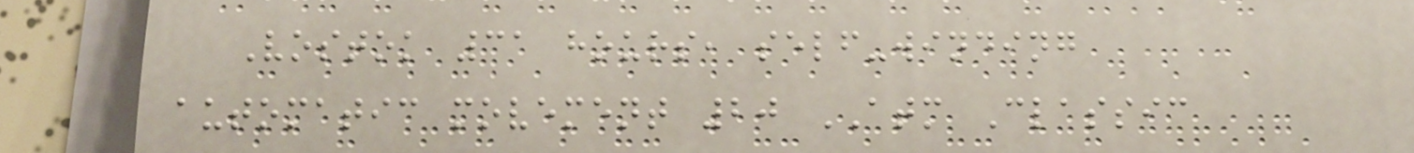Vostok 31 hours, self-winding
automatic movement 20 ATM Classic
